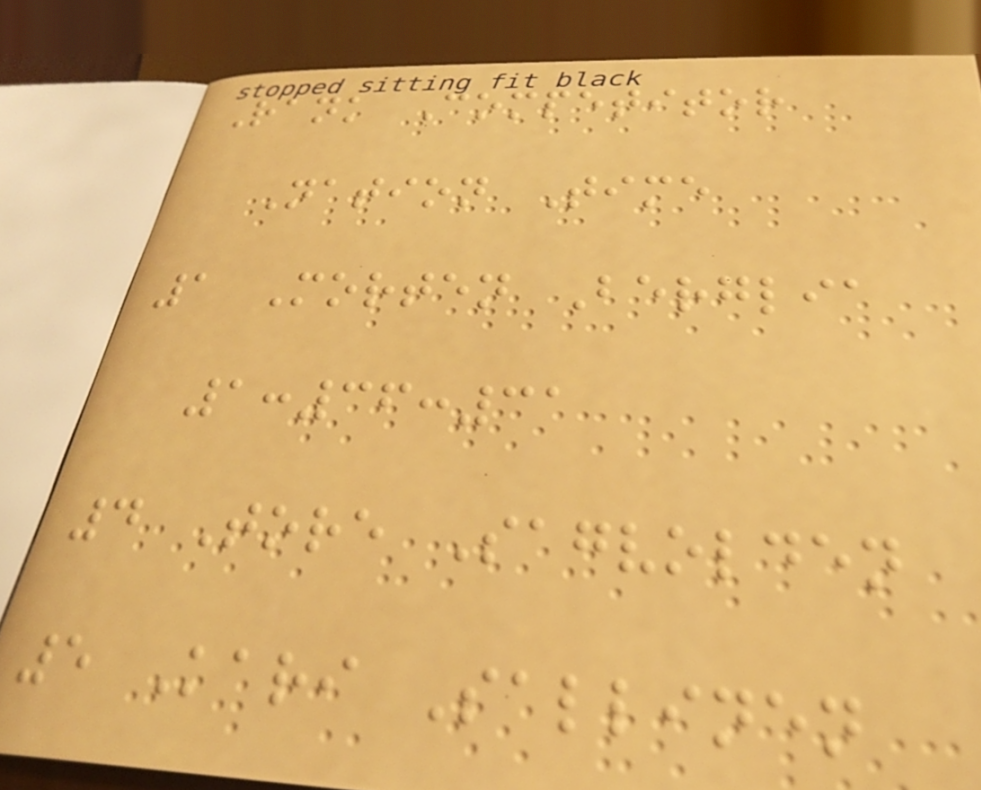Rank Competitor
Nation Time
1 Morten Berglia
1:36:31
4 Tore Sagvolden
5 Kari Sallinen
